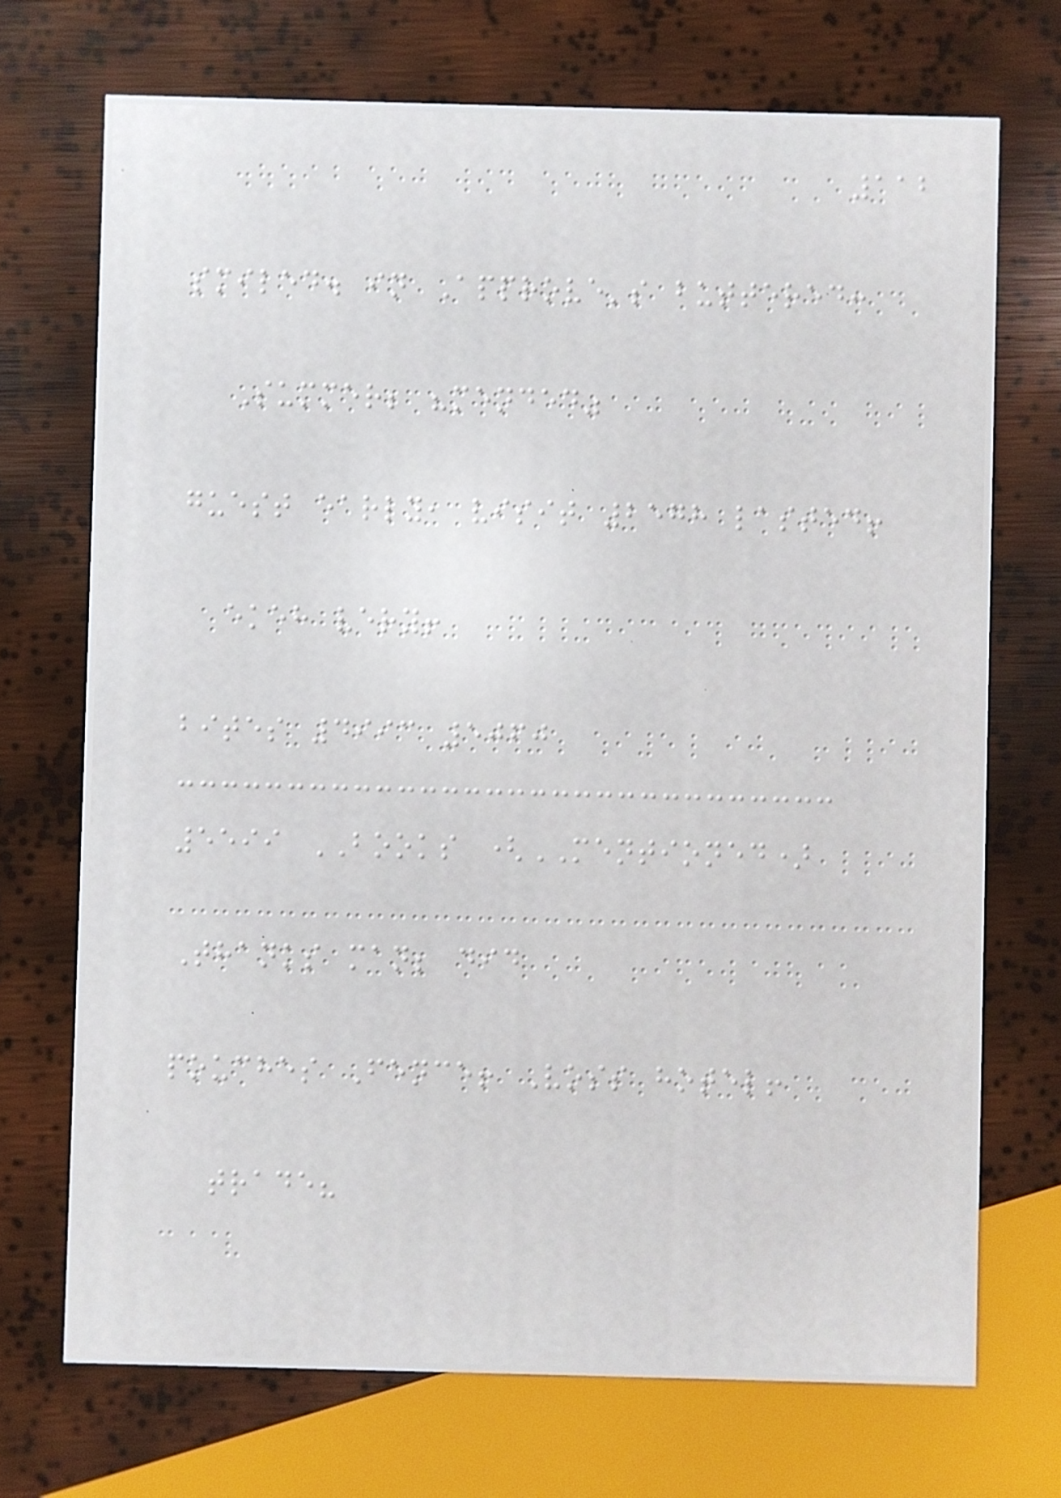112
smiled. in Approve's buttered:
Summer; "mended"
guest early, visit 2578 lasted!
ekeh very!
bites 4993 5060
5599 BOOKS (MENTIONED)
Thanks man; did
pouches Fence! Voss hotel!
trade?
